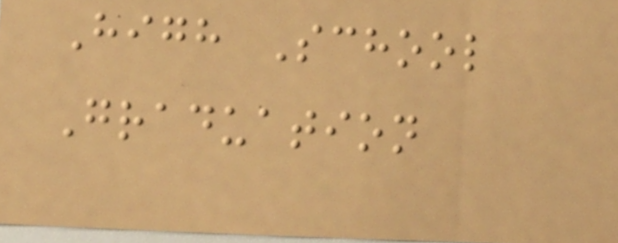High School
Graduation
